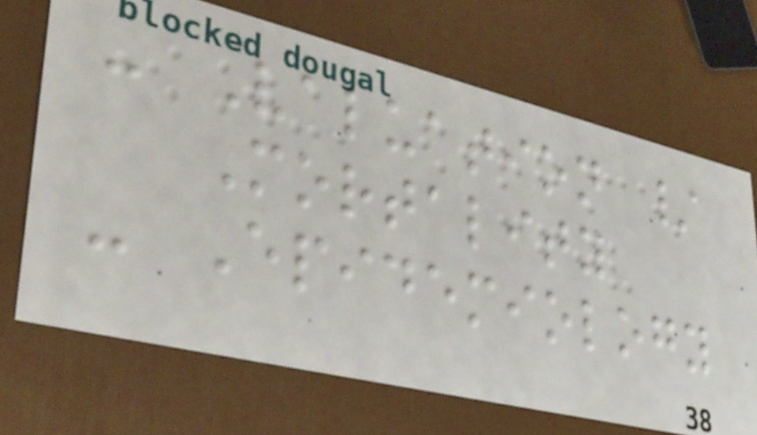- Valuation /
Mortality
- Epidemiology
